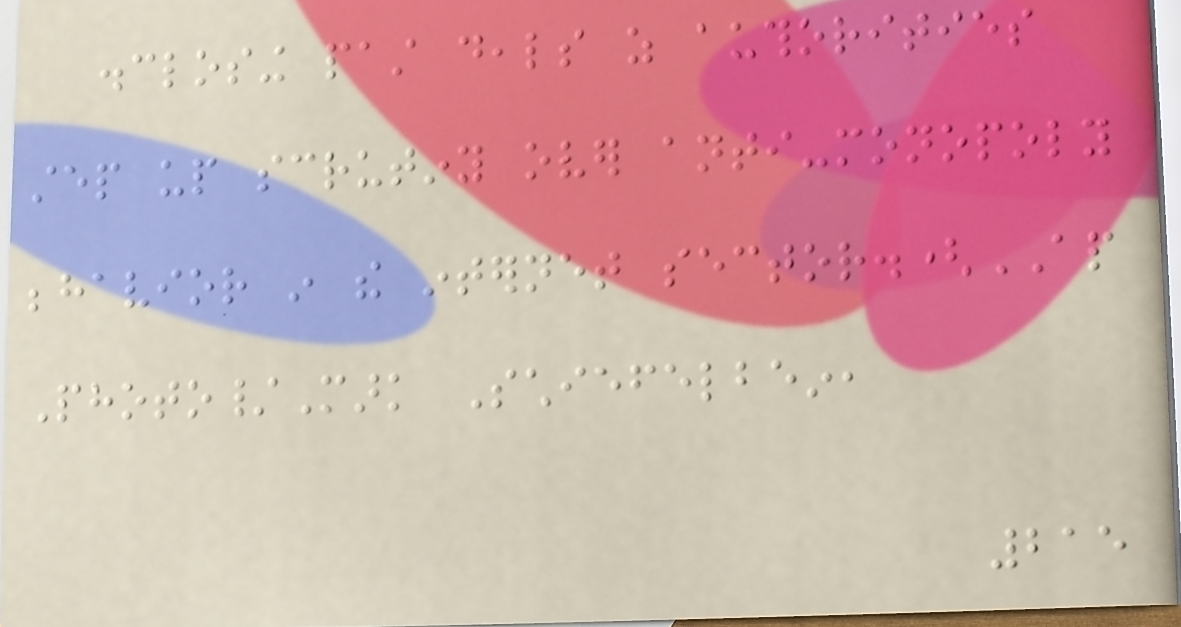disclosing past deals as authorities
step up scrutiny over anti-monopoly
behavior in the internet sector.(AP
Photo/Mark Schiefelbein,
215
